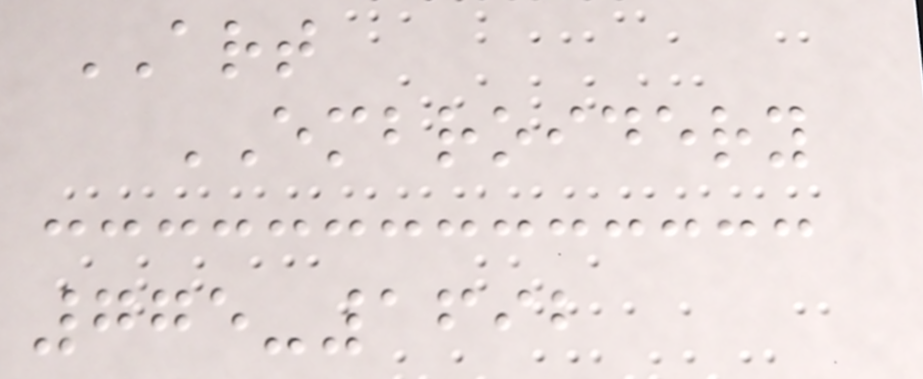ART
EMBROIDERY
775-1692
